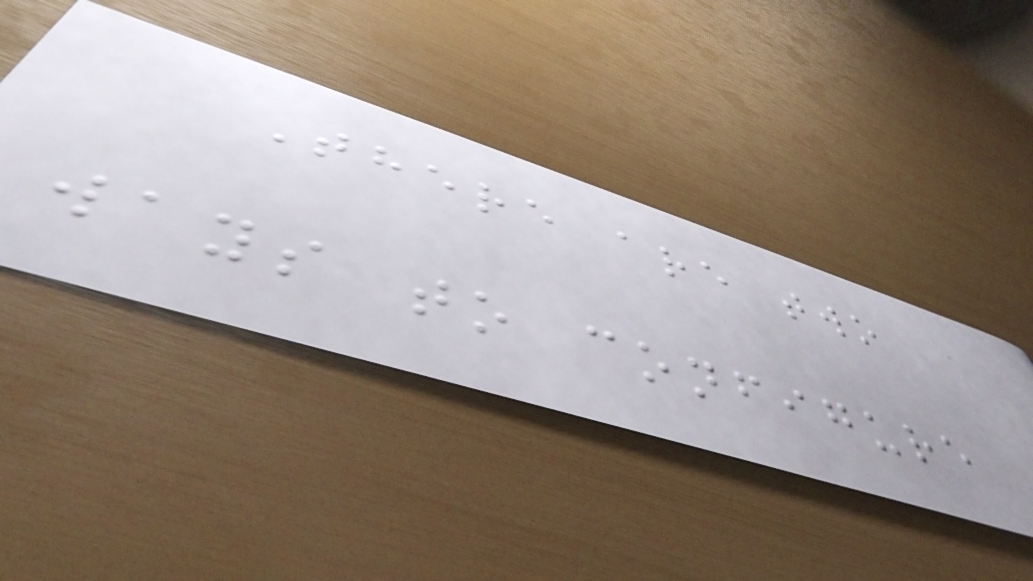There are two
ways to configure
